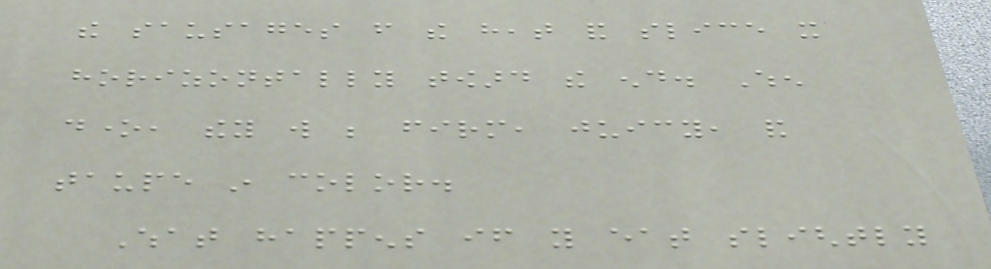the sausages from the heat and slice it
horizontally toward the end. When
done, they will be firm, juicy, and
taupe in color.
What happens if you eat slightly
